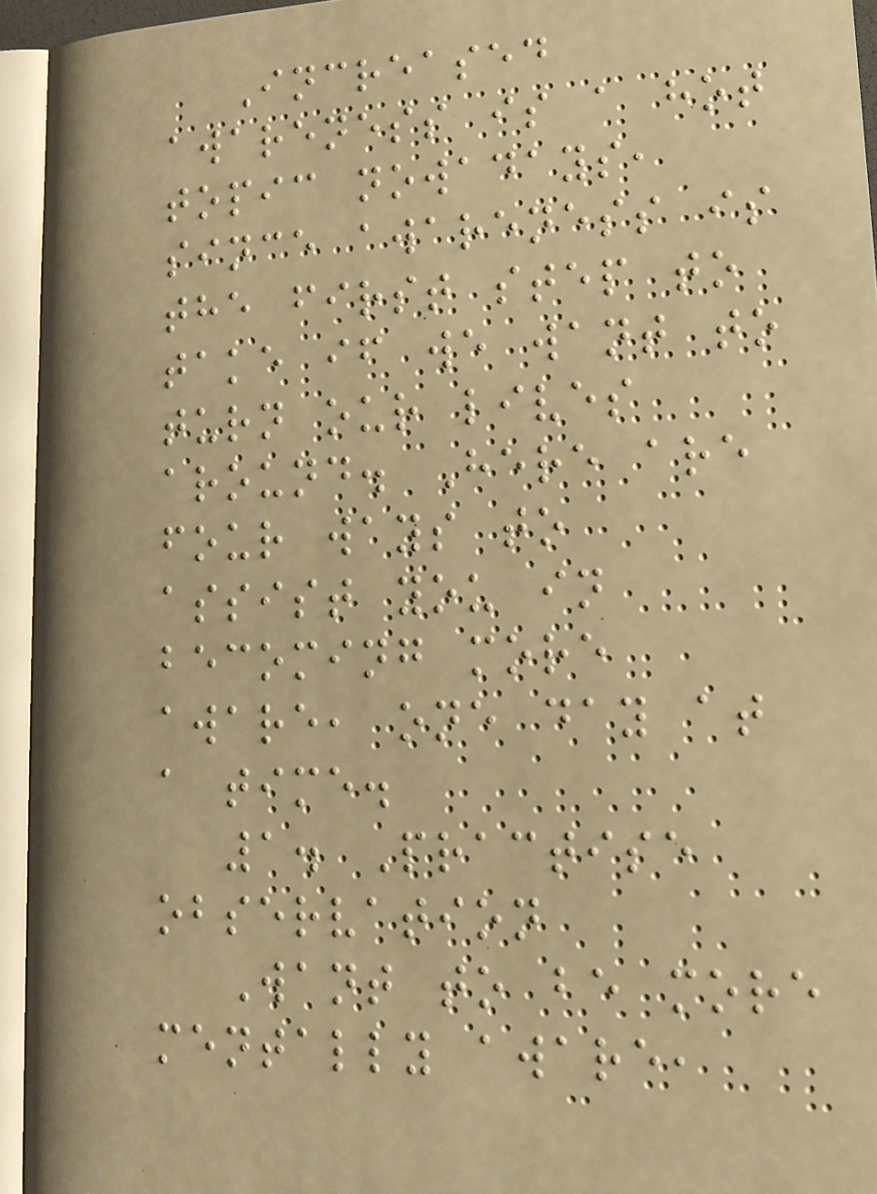Increased
awareness is a hot
topic nowadays,
since awareness is
the first step to
take if we want to
turn our lives
around. Here are
four ways to
assist you in
becoming more
aware, one day at
a time.
1. Practise
observation
Want to be more
mentally aware,
